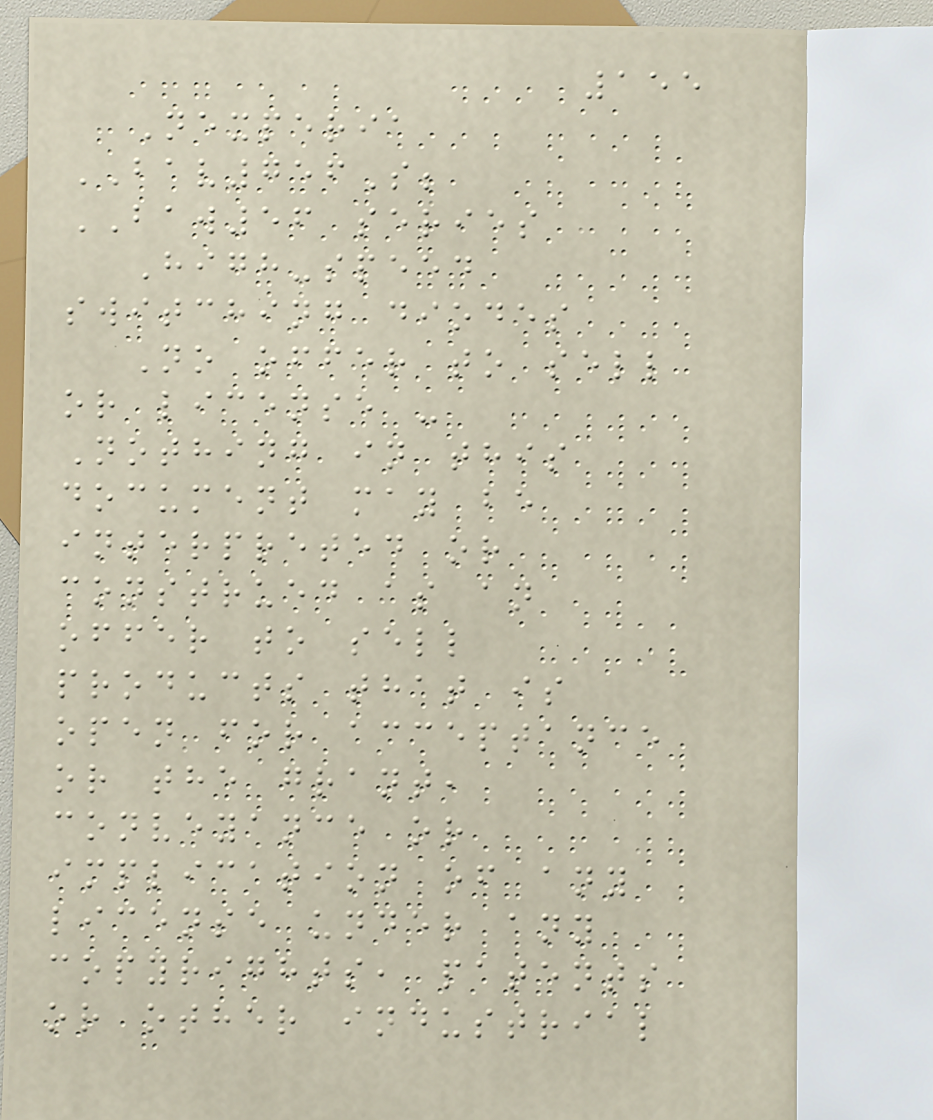155
Nexperia
BAV756S;
BAW56 series
High-speed
switching diodes
No offer to sell
or license -
Nothing in this
document may be
interpreted or
construed as an
offer to sell
products that is
open for acceptance
or the grant,
conveyance or
implication of any
license under any
copyrights, patents
or other industrial
